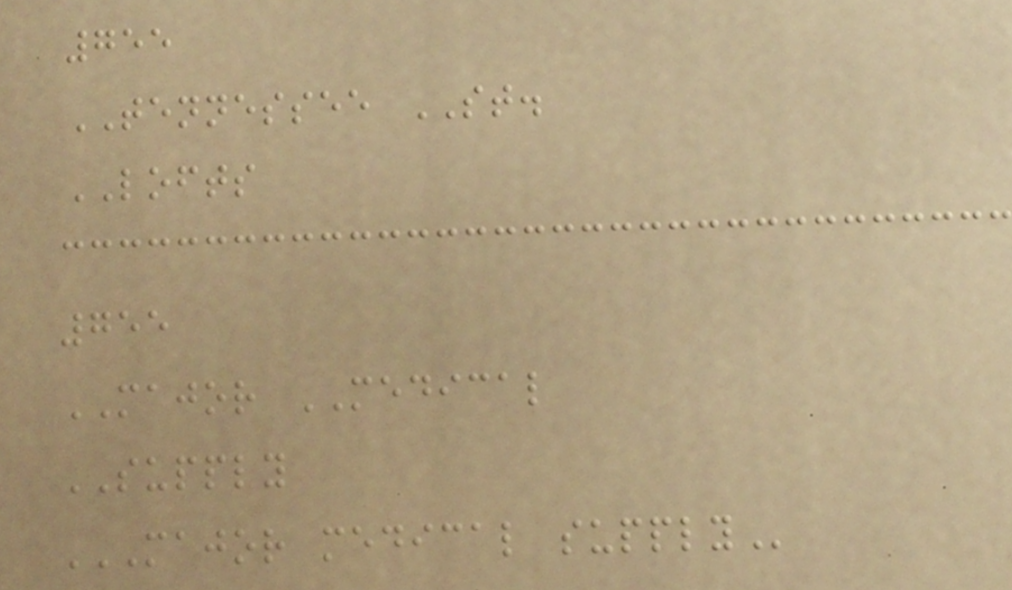755
TENNESSEE ST.
LOFTS
755
MAJOR MEDICAL
SUPPLY
MAJOR MEDICAL SUPPLY
